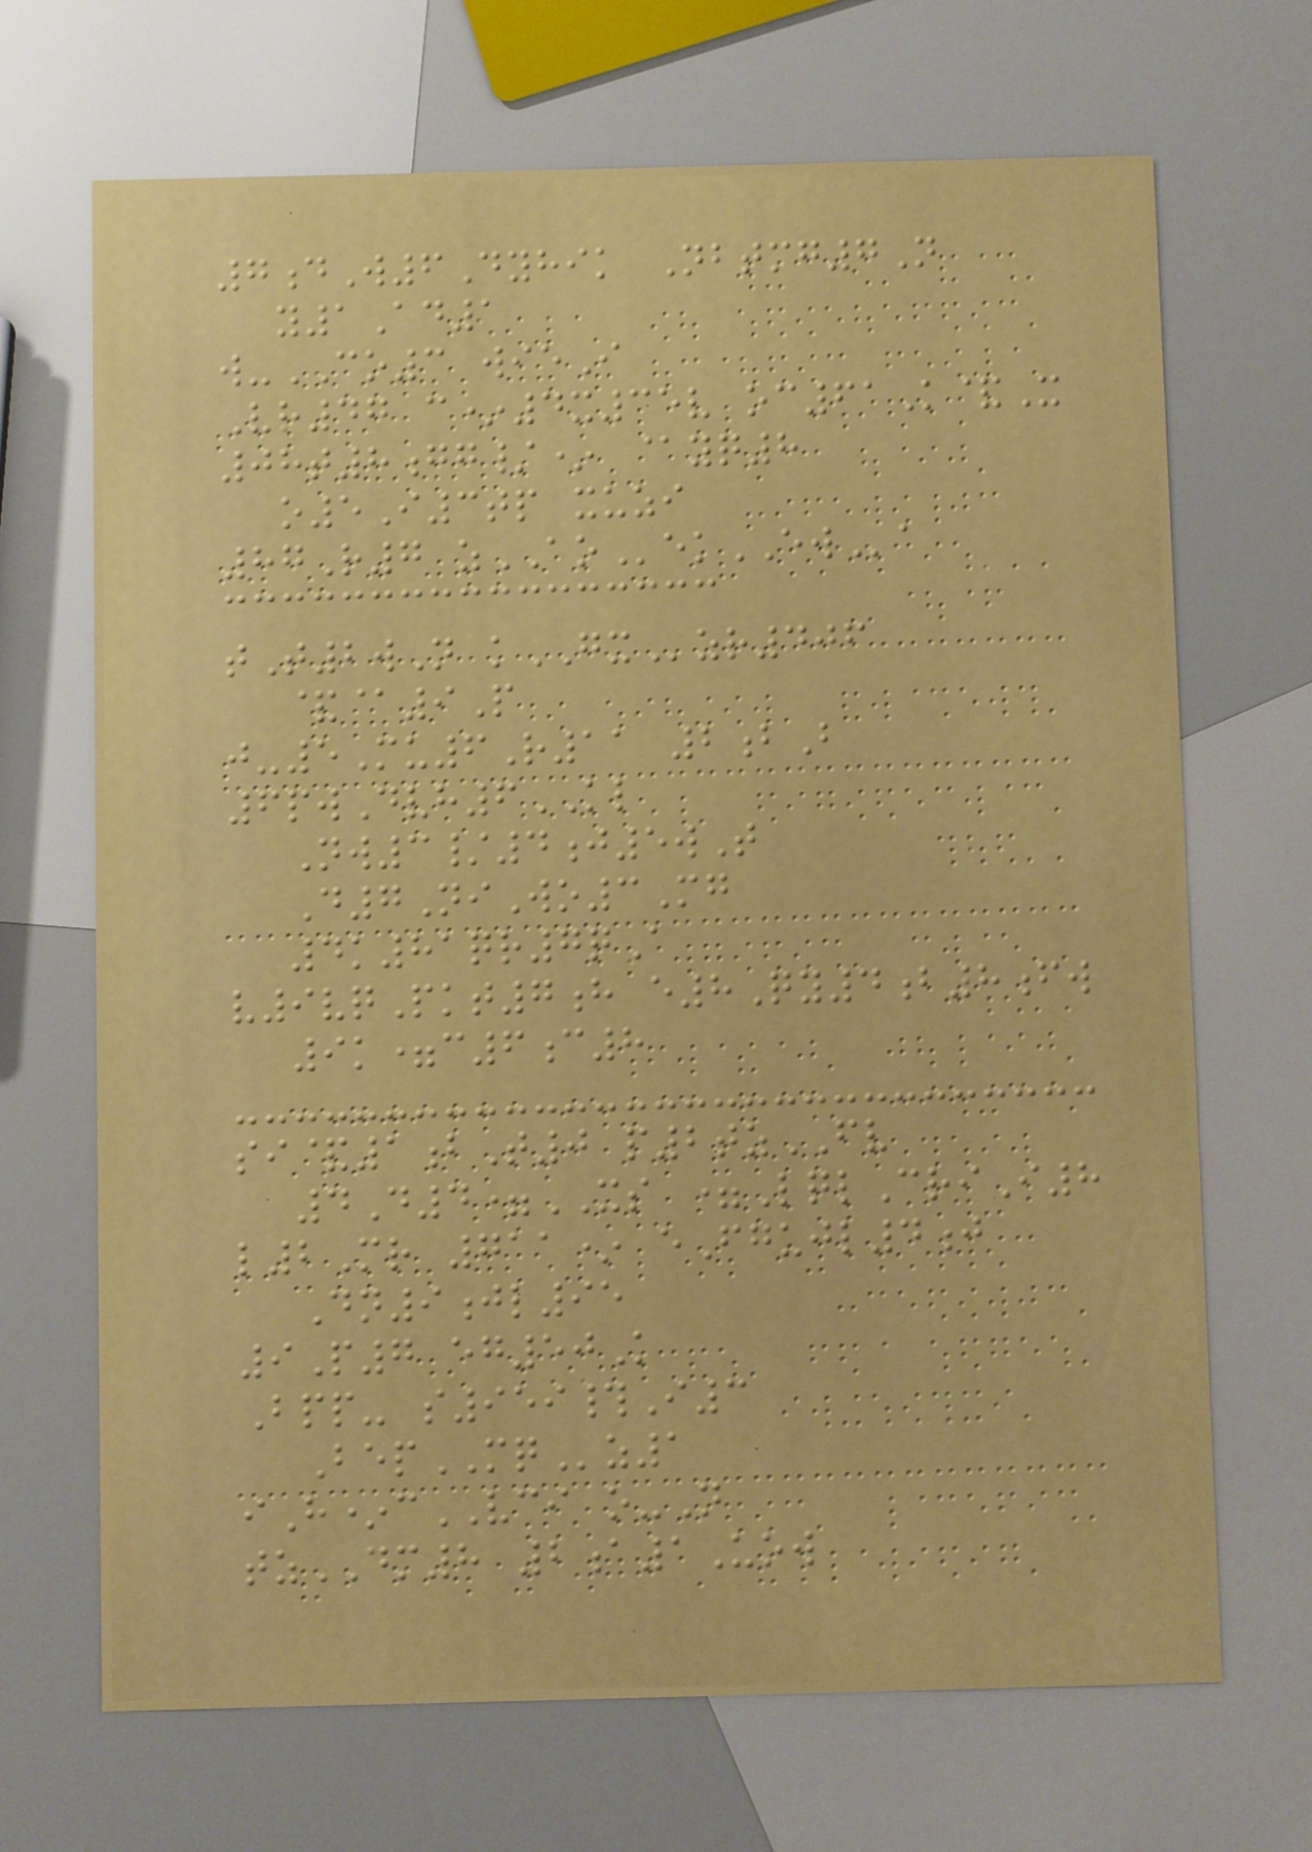7dW6Dyhik Nbtmg7N
y1Ad1
w-CO3 wieI
Vr47 c*4x35v oc61K&X
08t8gg/* @yq8
o5I3tp xuzi
87R7 zAOekEWa
tT2wN kGXzr406
&@9P
j-5Mu6R11 2bB
6pwDvh6KL
Nw3/4j5wT
D7NiWo3Mg
4k81qr7qA
v9vqPkt7h e8Qy4b8fw
9k=c6c8
si&1bT0 p2tzFV
4D4=XS =LqlCriI8
l2Mr 711* eFgujl4j
Dn9jl95
9P7 eg50K
Bpp- s959#I3
BepMQz1
iH*cVCI o-N
tzDM8 2a1Uow
